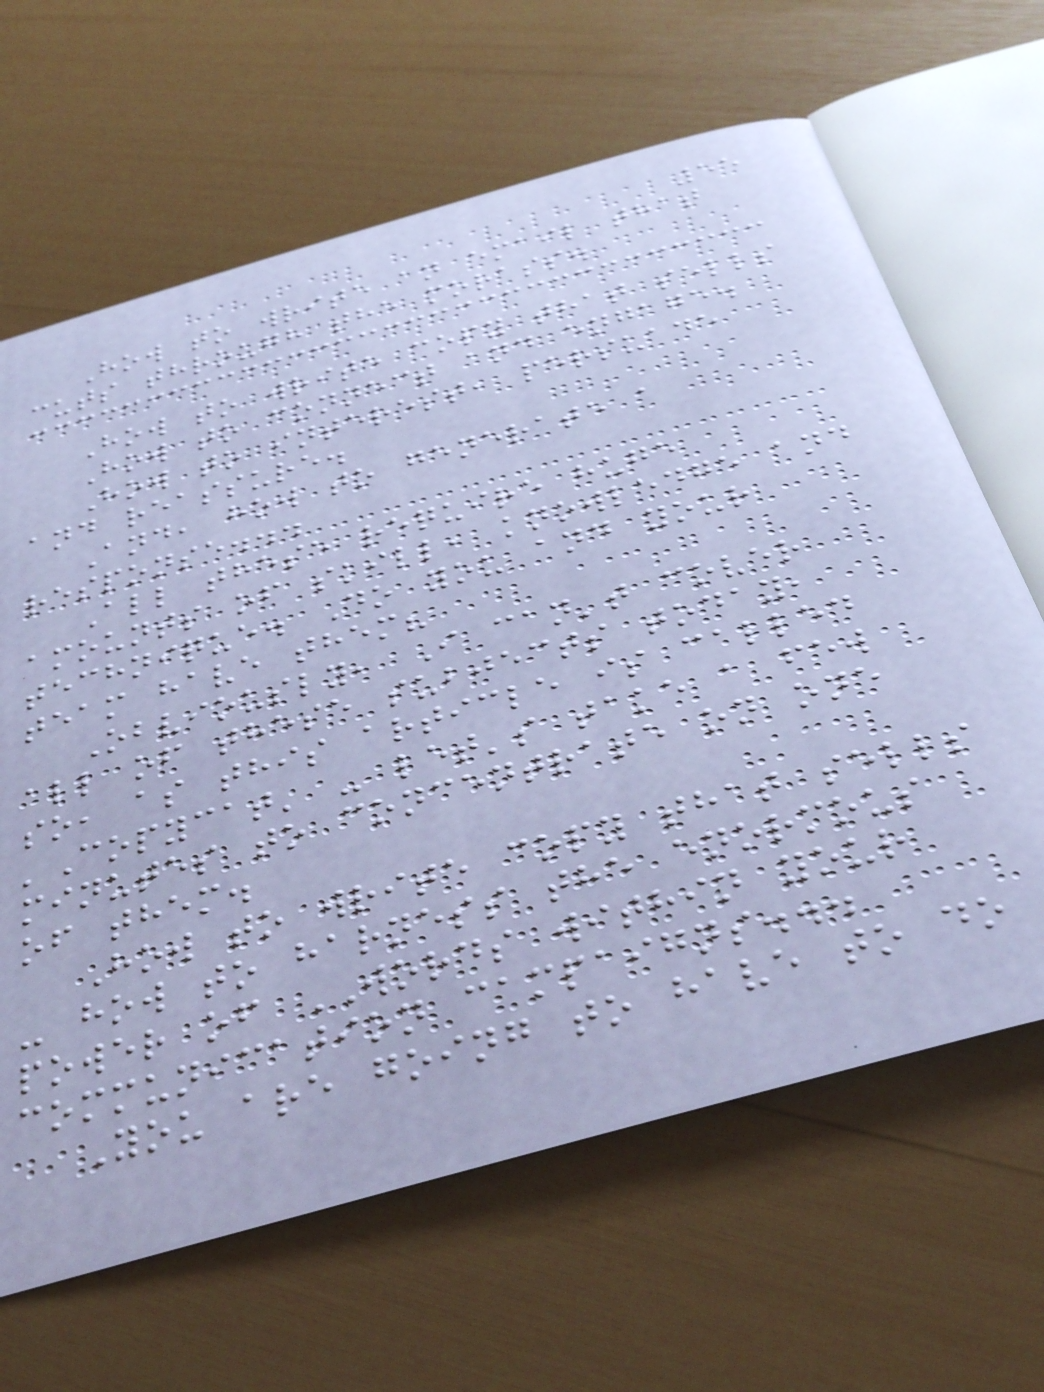55
How to write an email that
cuts through the morass.
How to write copy that sells
How to connect and engage.
How to interest, persuade
and reassure.
And, how to generate a
response...
All these require huge
amounts of skill, knowledge and
technique. Do you and your
team have them?
Obviously, I can't cover
all of these subjects today,
so, as this article is called
'Copycat' - let's take a few
minutes to concentrate on one
of them.
How to write copy that sells
- how to harness the enormous
power of WORDS within your
communication campaigns...
You are going to have to do
